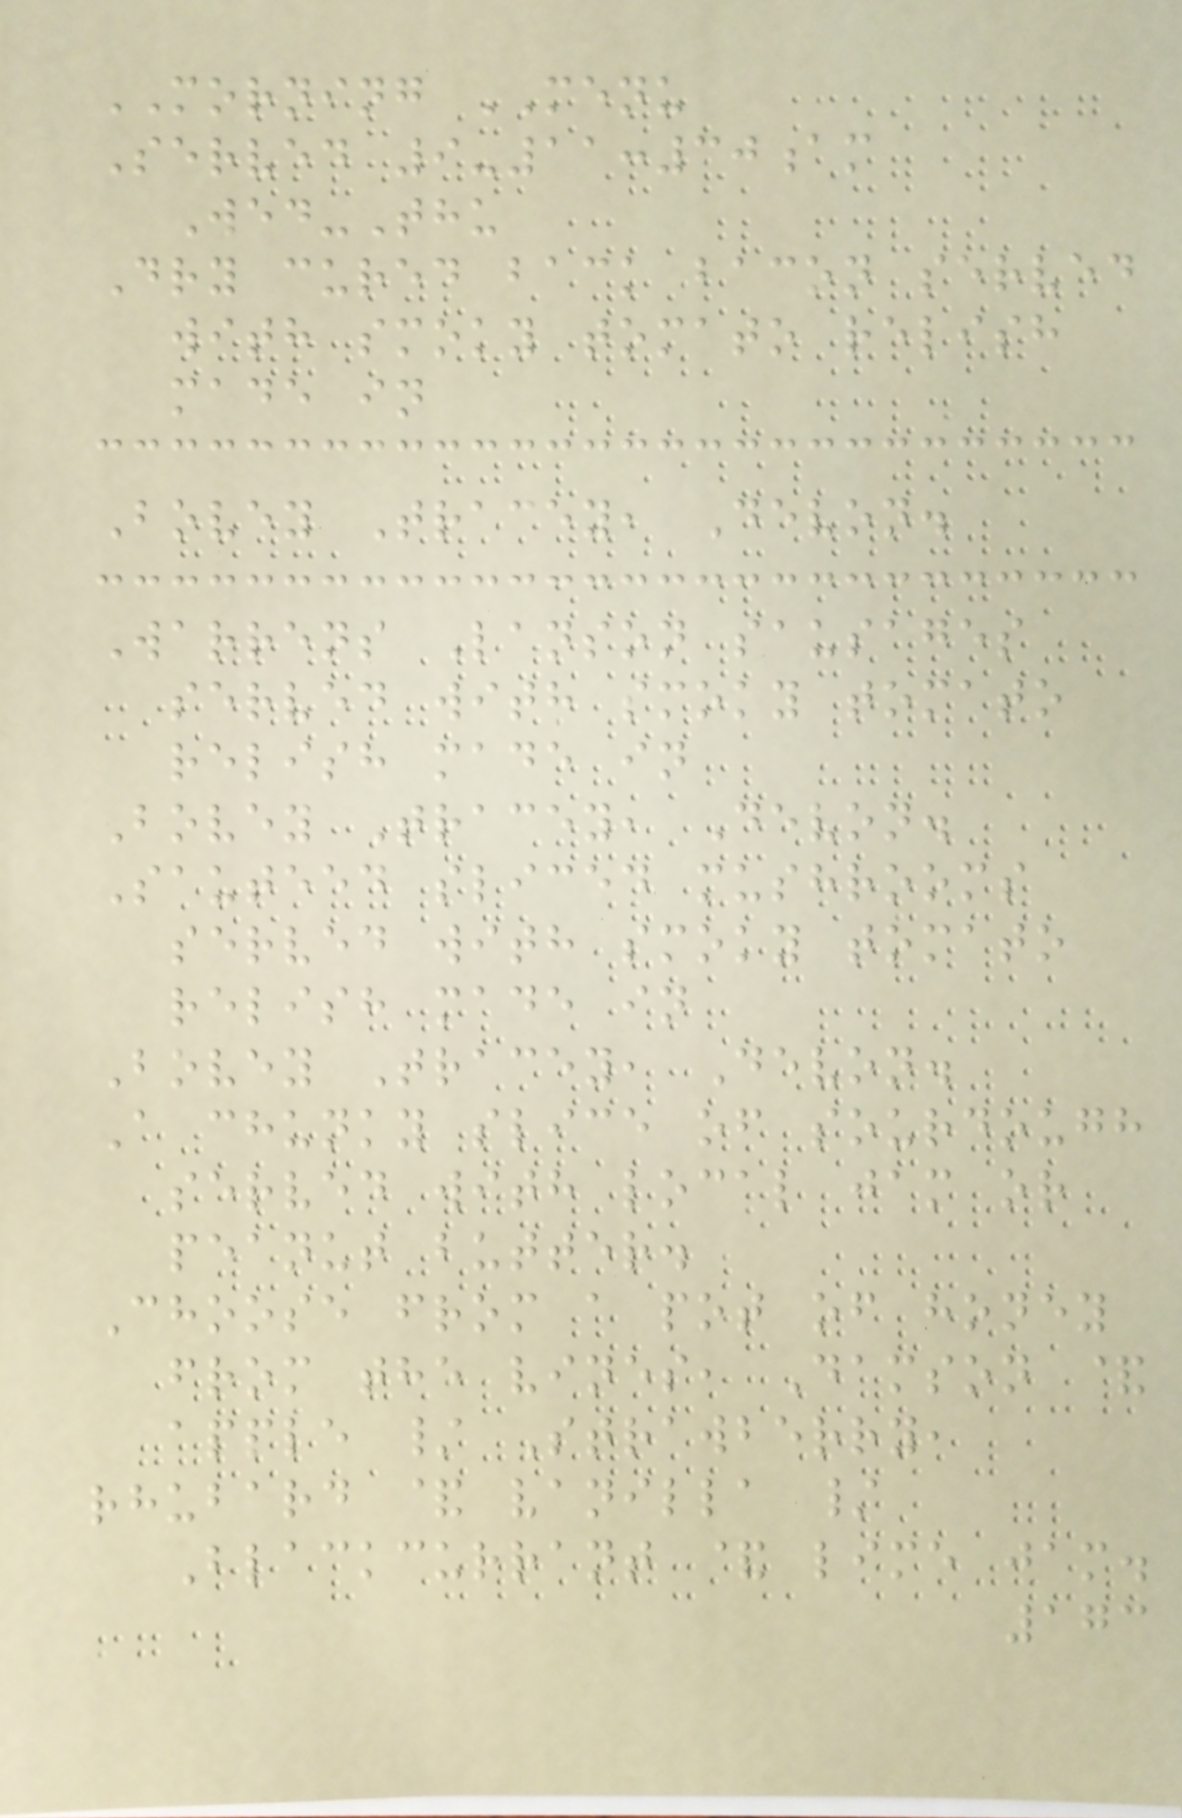MORNING MENU
Served 9-11:30am
Wed-Thu
Dry cured back bacon served
with smoky tomato relish
made in
Bovey Tracey, Devon.
Warrens Lanson sausages
served with smoky tomato
relish made in
Bovey Tracey, Devon.
Sauteed sliced mushrooms
served with smoky tomato
relish made in
Bovey Tracey, Devon.
A chunky slice of sourdough
served with local jam or
peanut butter.
Choose from a pot of honey
from the vines, Damson &
apple / Strawberry,
rhubard & vanilla /
Blackcurrant & lime jam.
173
